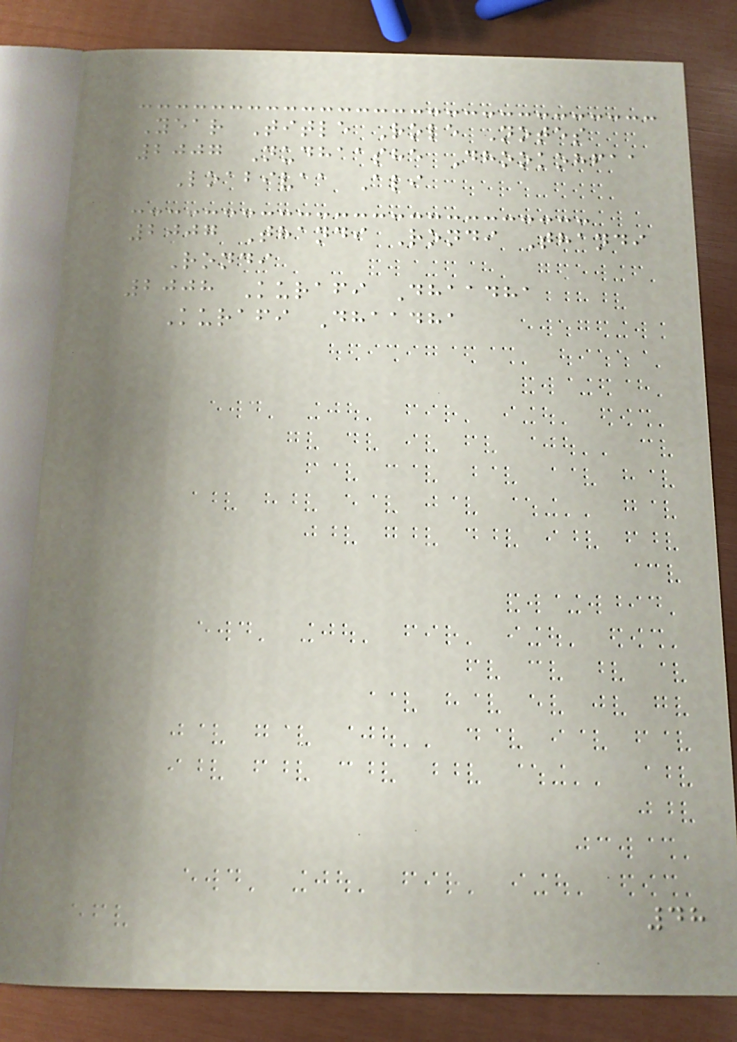Year Title Role Notes
2007 Nudhaashe Dhookohfaa
Loabivaa Ali
2007 Thandi Rondi Thandi
Rondi
2008 Kurafi Dhaadha
Kurafi Dhaadha
48
